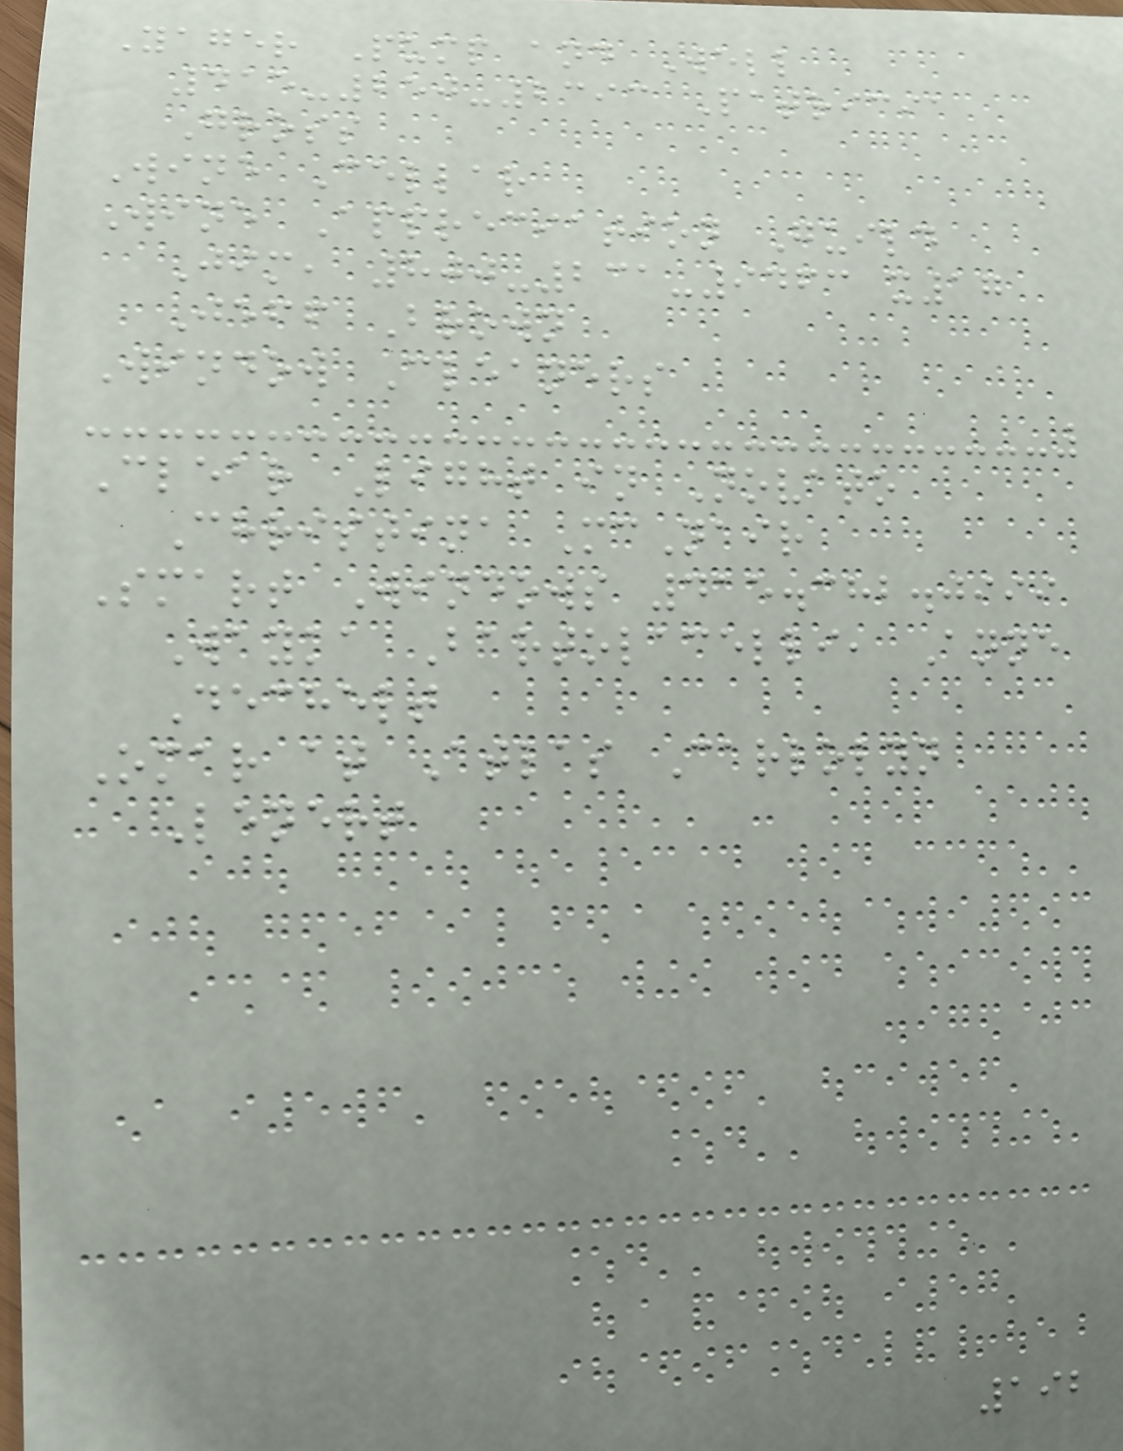Yager Pump and Well
415-250-2393 Patricia
Gross
Wine Cellar
Wine Appreciation Guild
Jim, 800-231-9463 x17
Jeff Brown
Window Cleaners
Clear Light in Novato
Christina McNair
Smart Windows 415.382.0999
Wayka Bartolacelli, Anne
Dechelt
Omar at Atlas Carlolyn
Lenert
192
